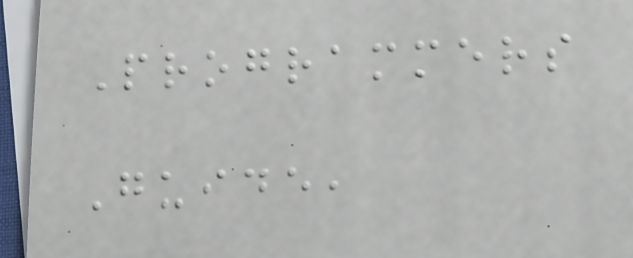Programmers
Guide,
